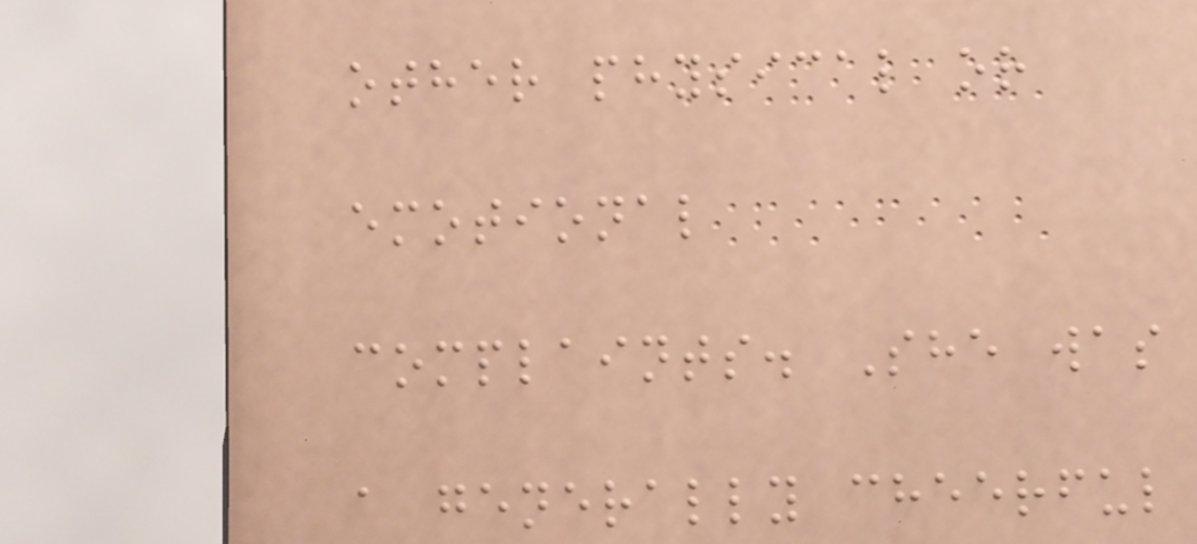other physical or
emotional
complaints. She was
a generally cheerful
